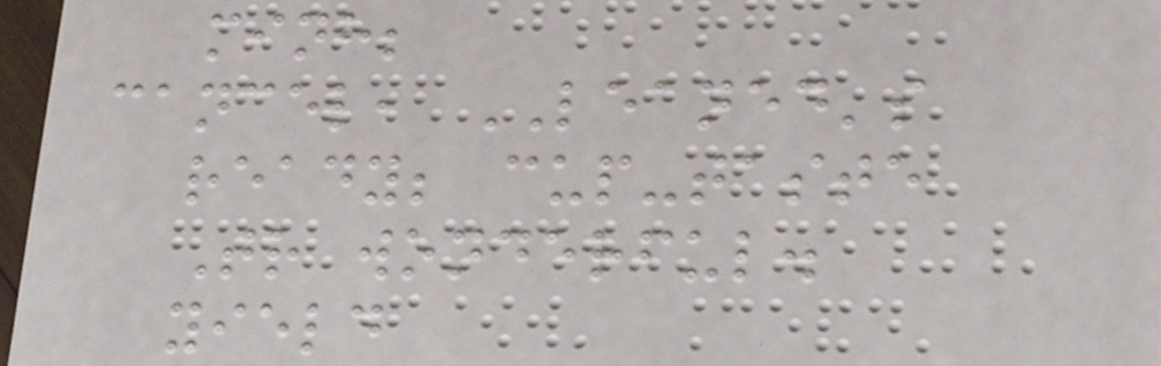minh;
cancel, LEANED's
ready; cup-taste
Tr wonderful.
yield
